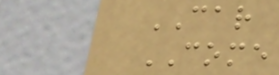CAR
COME
